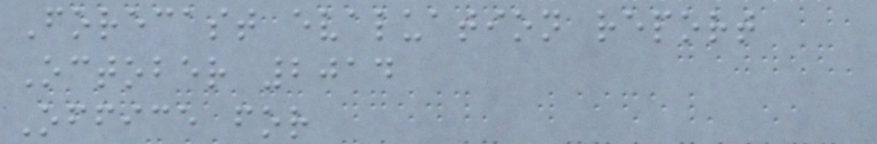Forecast evaluation report
October 2014
Office for
